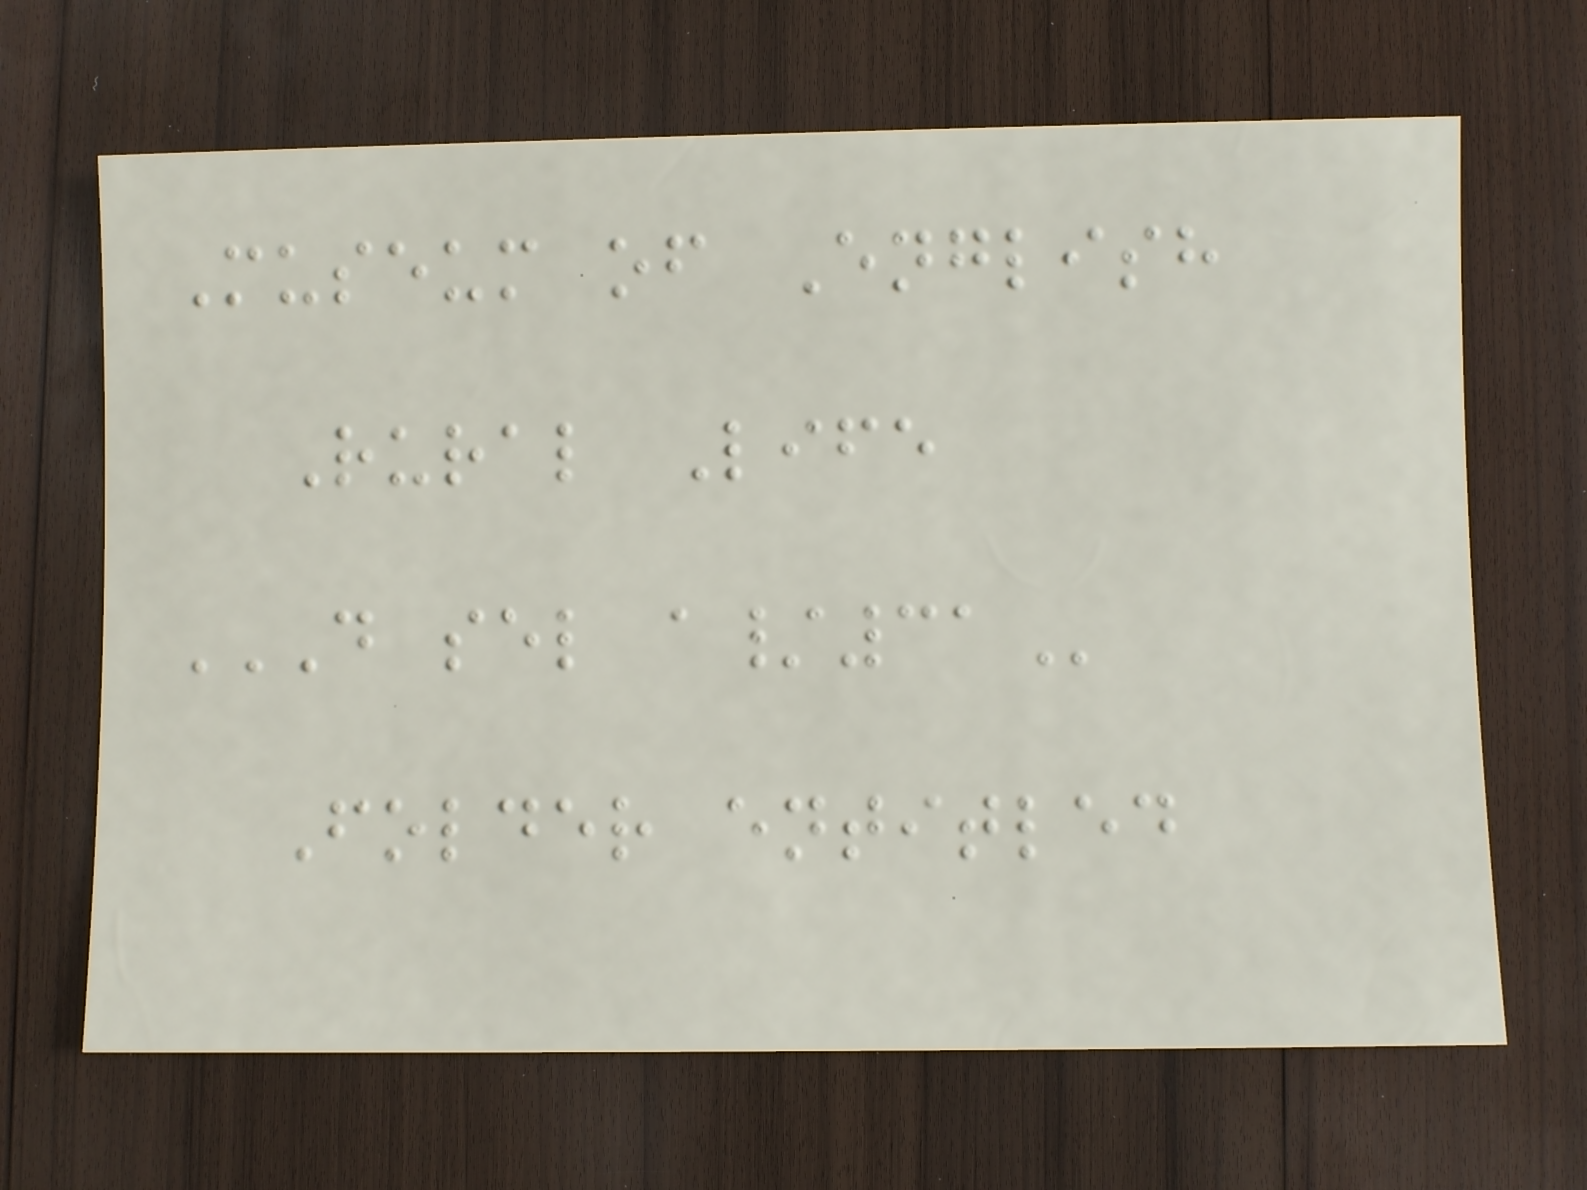Museum of English
Rural Life
D SEL A/31
Folder entitled
